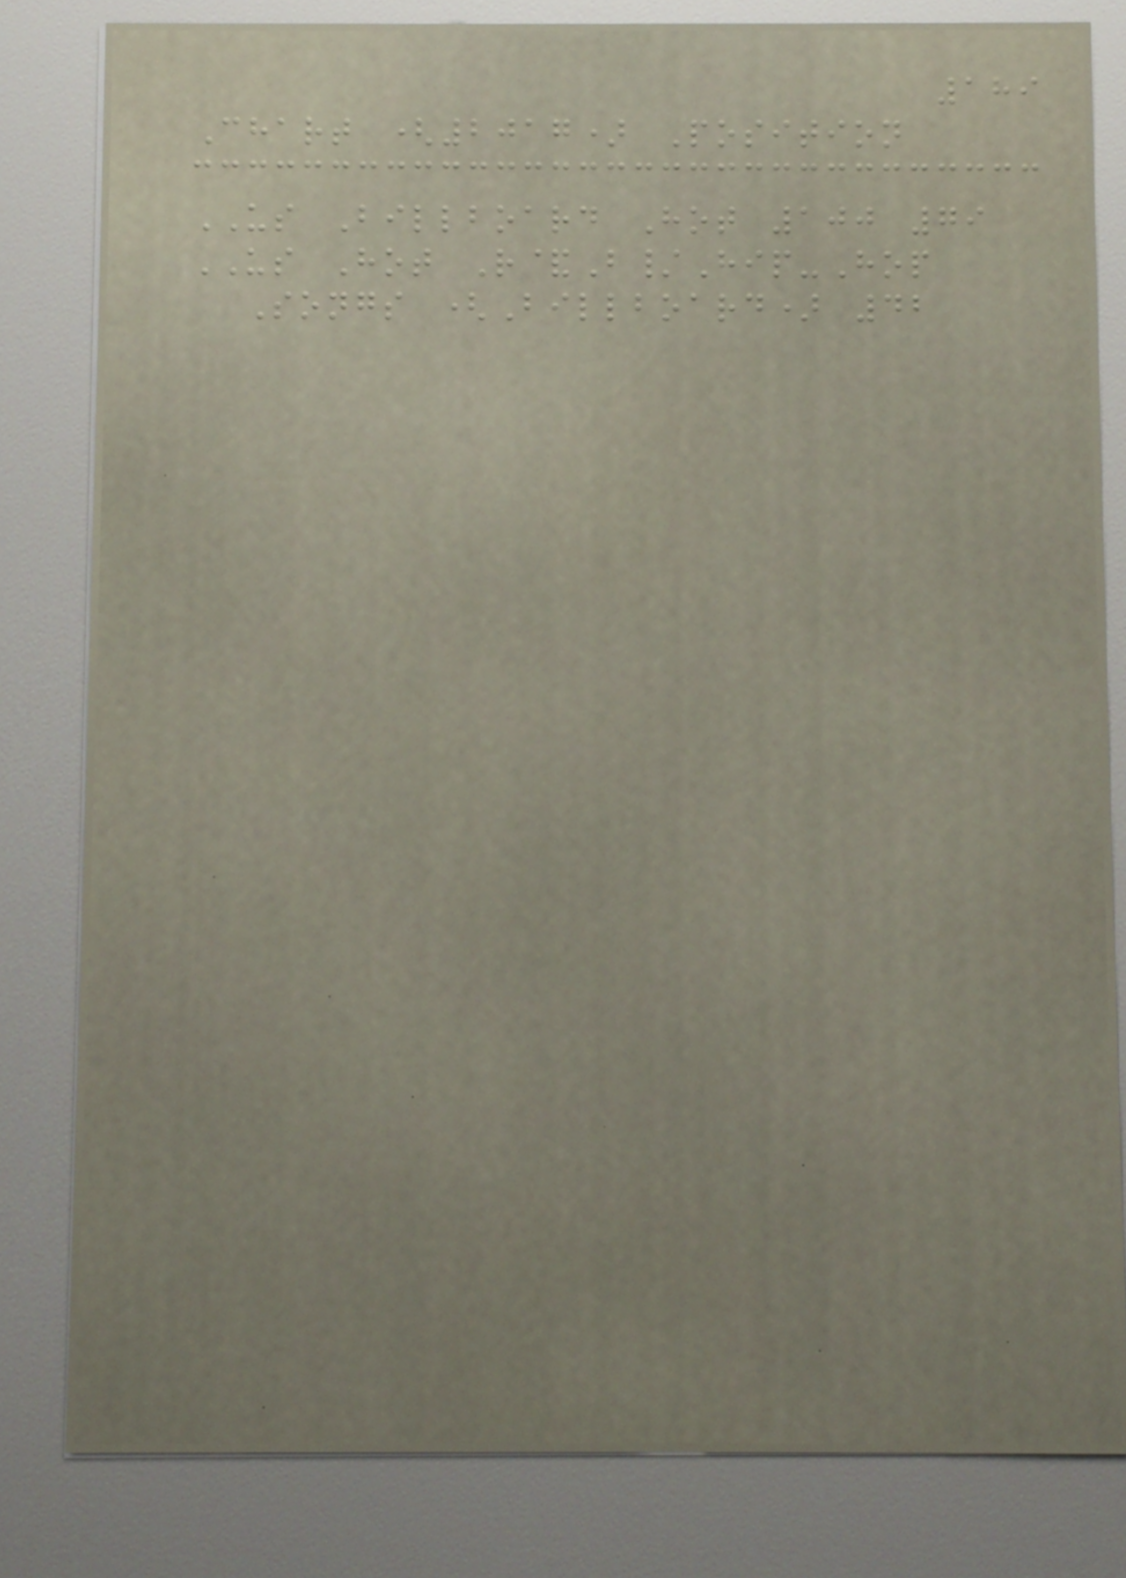189
Chart (2017) Position
US Billboard Hot 100 79
US Hot R&B/Hip-Hop
Songs (Billboard) 42
